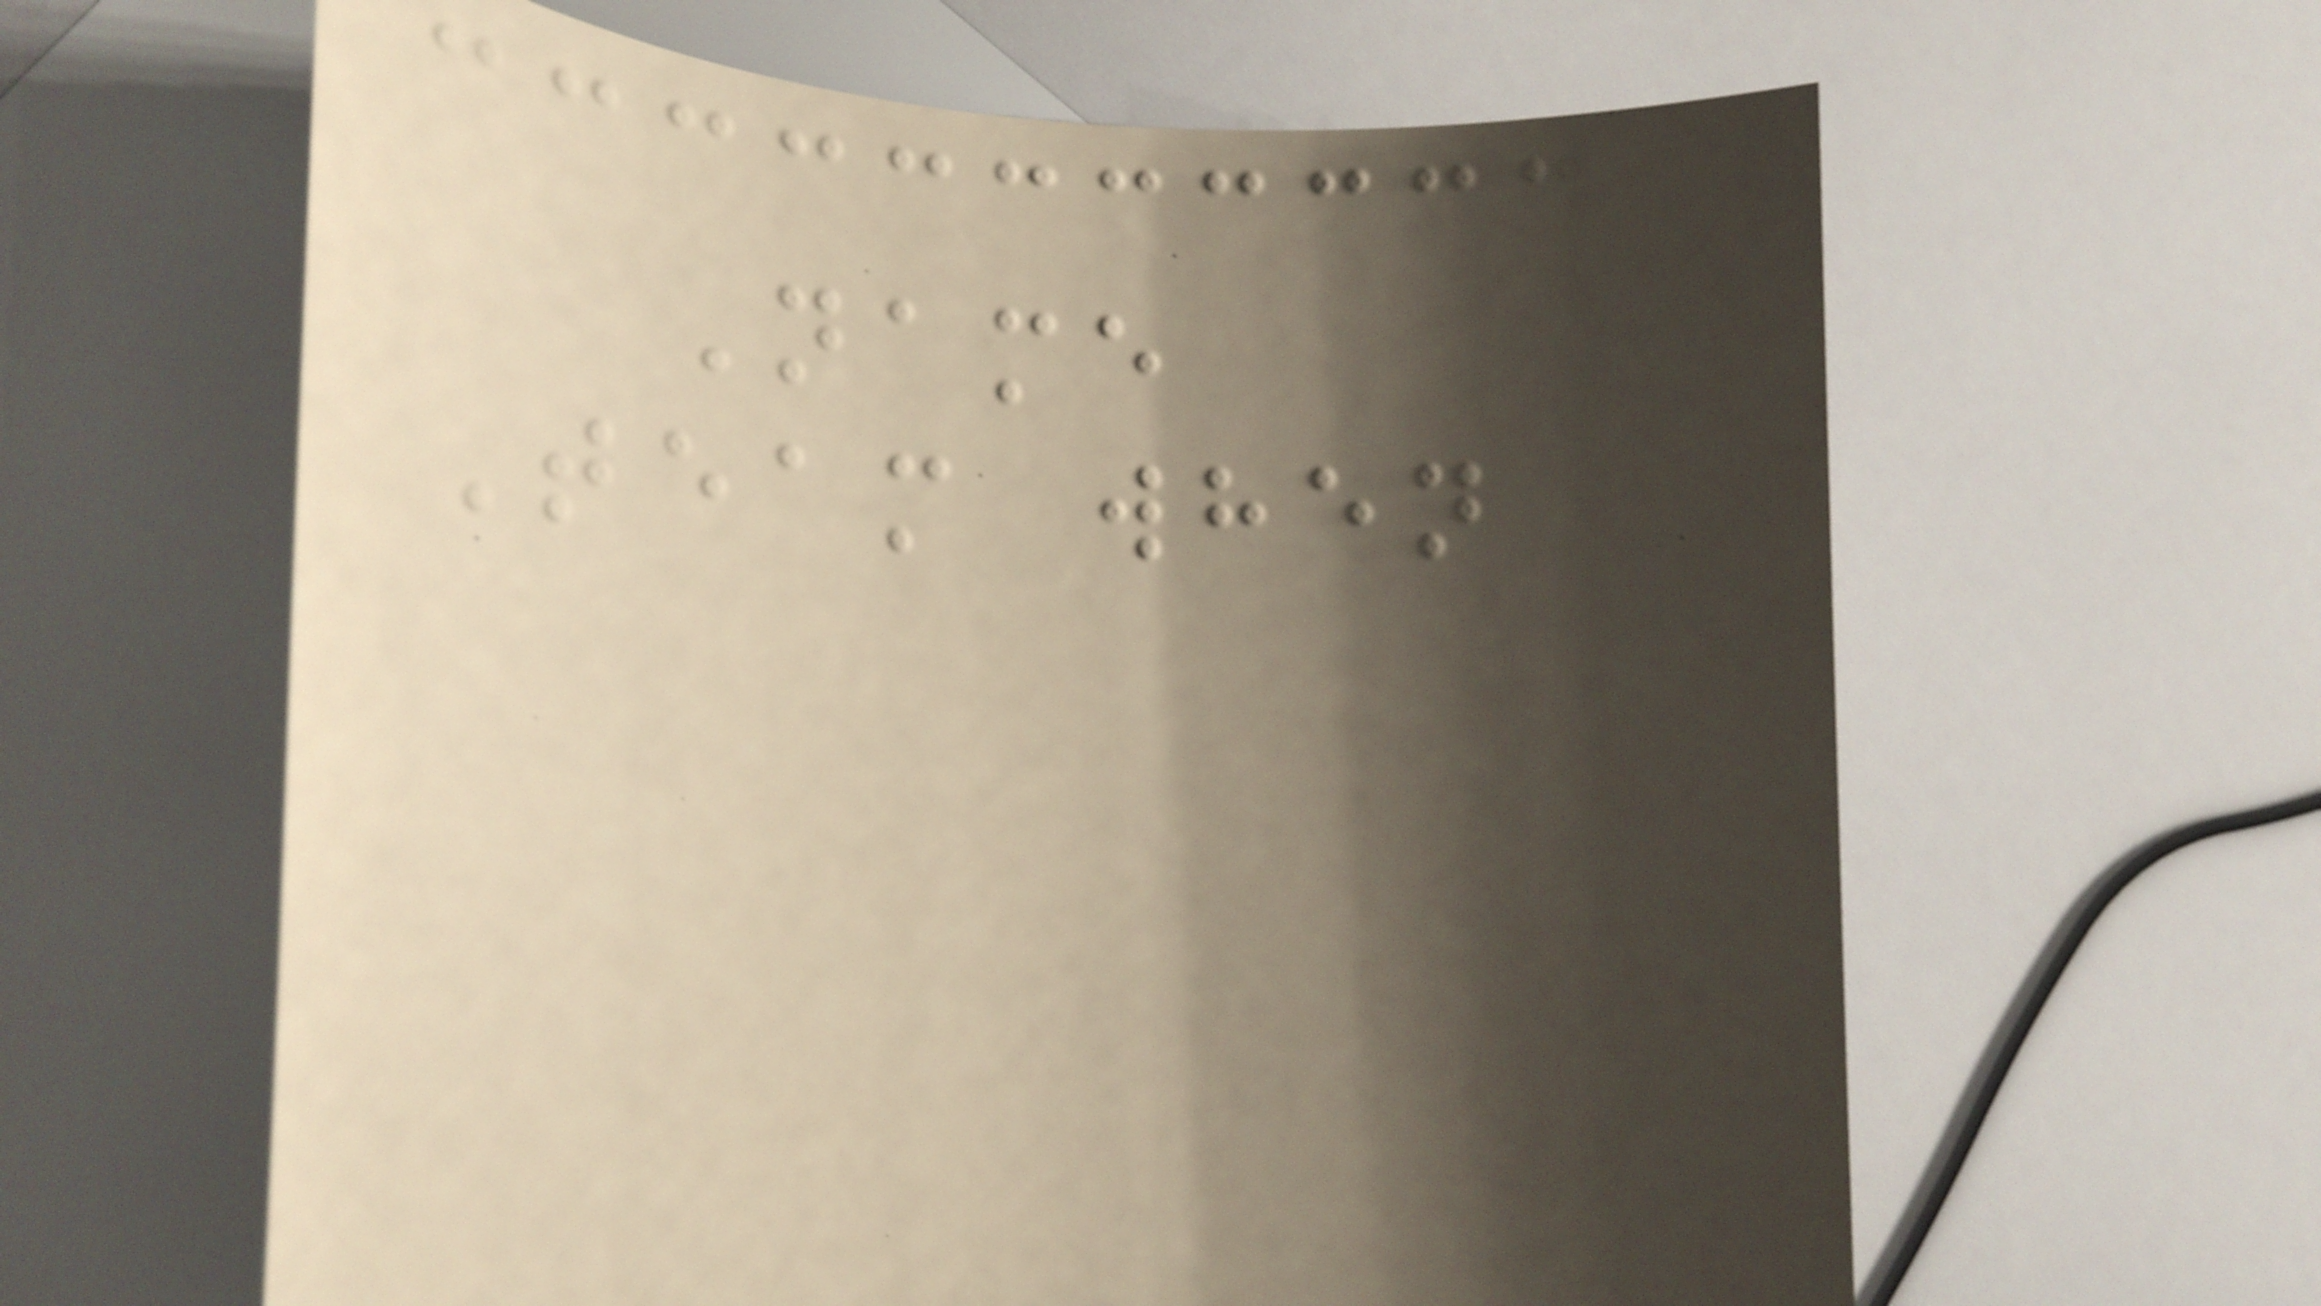Name
Team when
